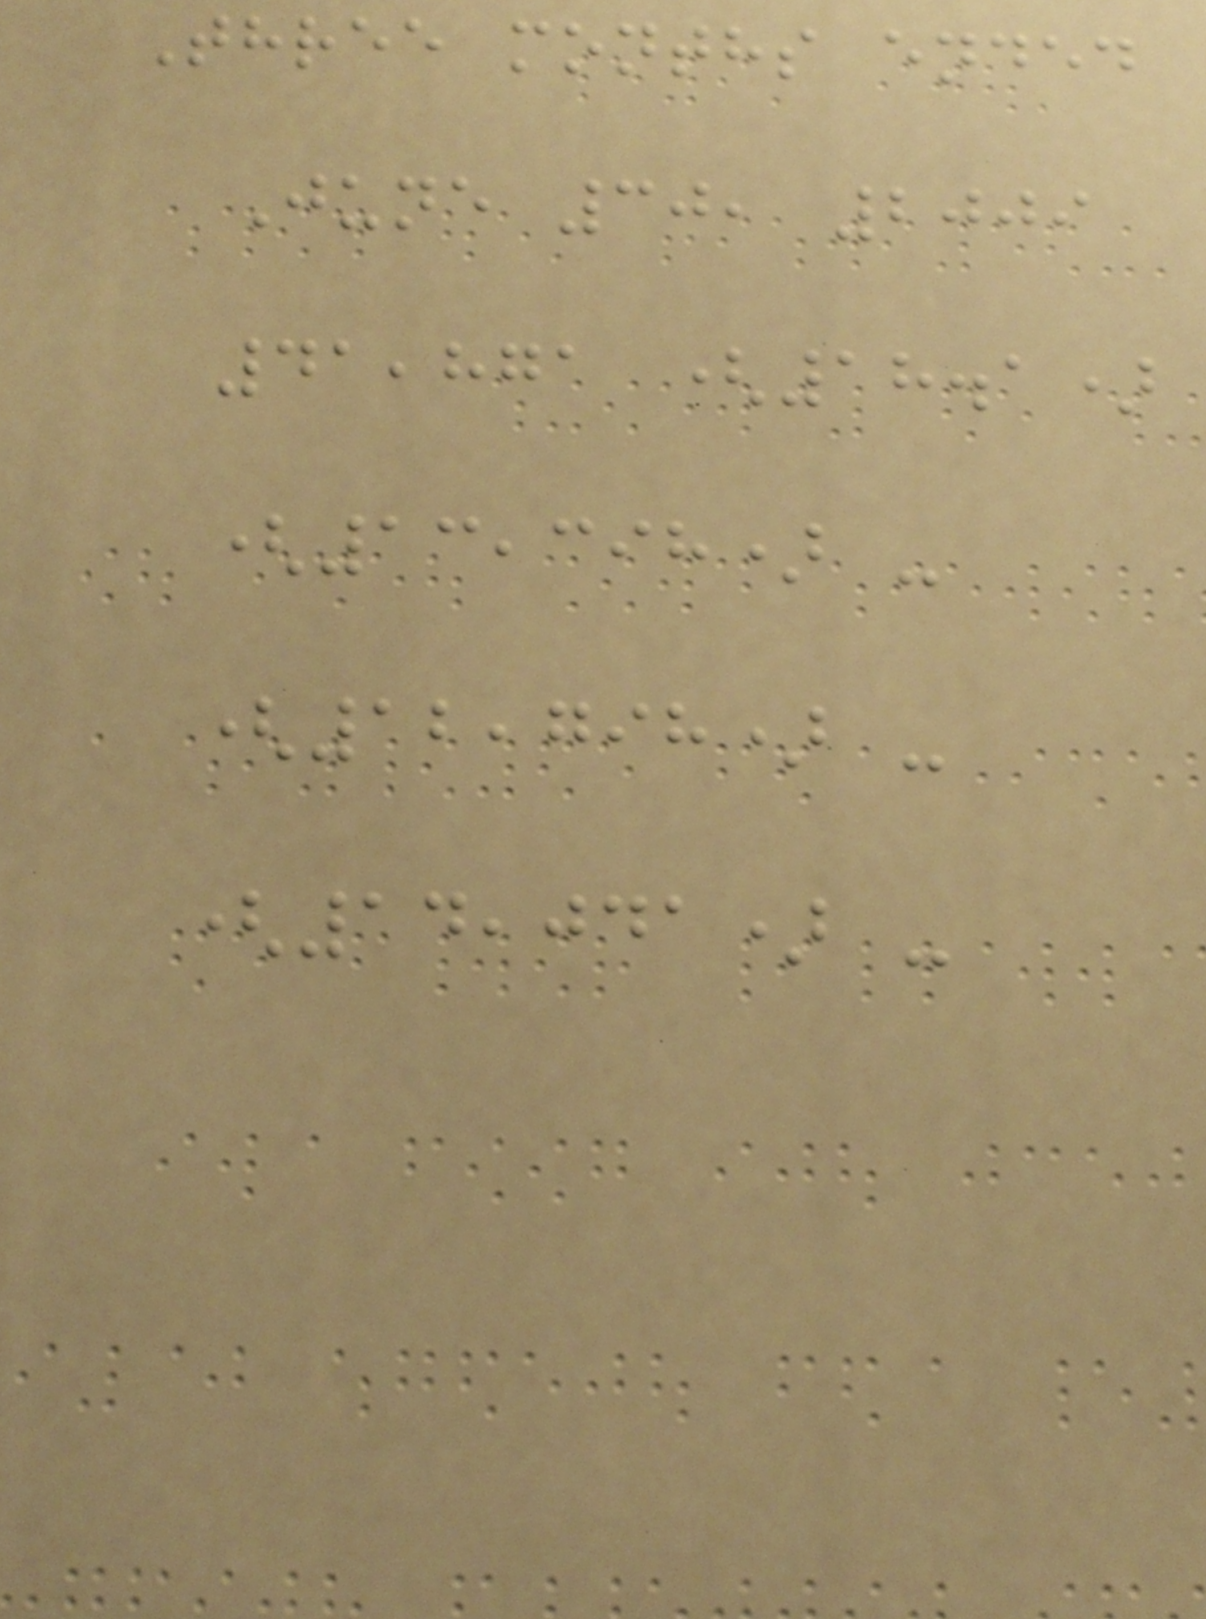Three months ended
June 30, 2009
41,871 (18.1)
(13,398) -
(12,798) -
(14,041) -
